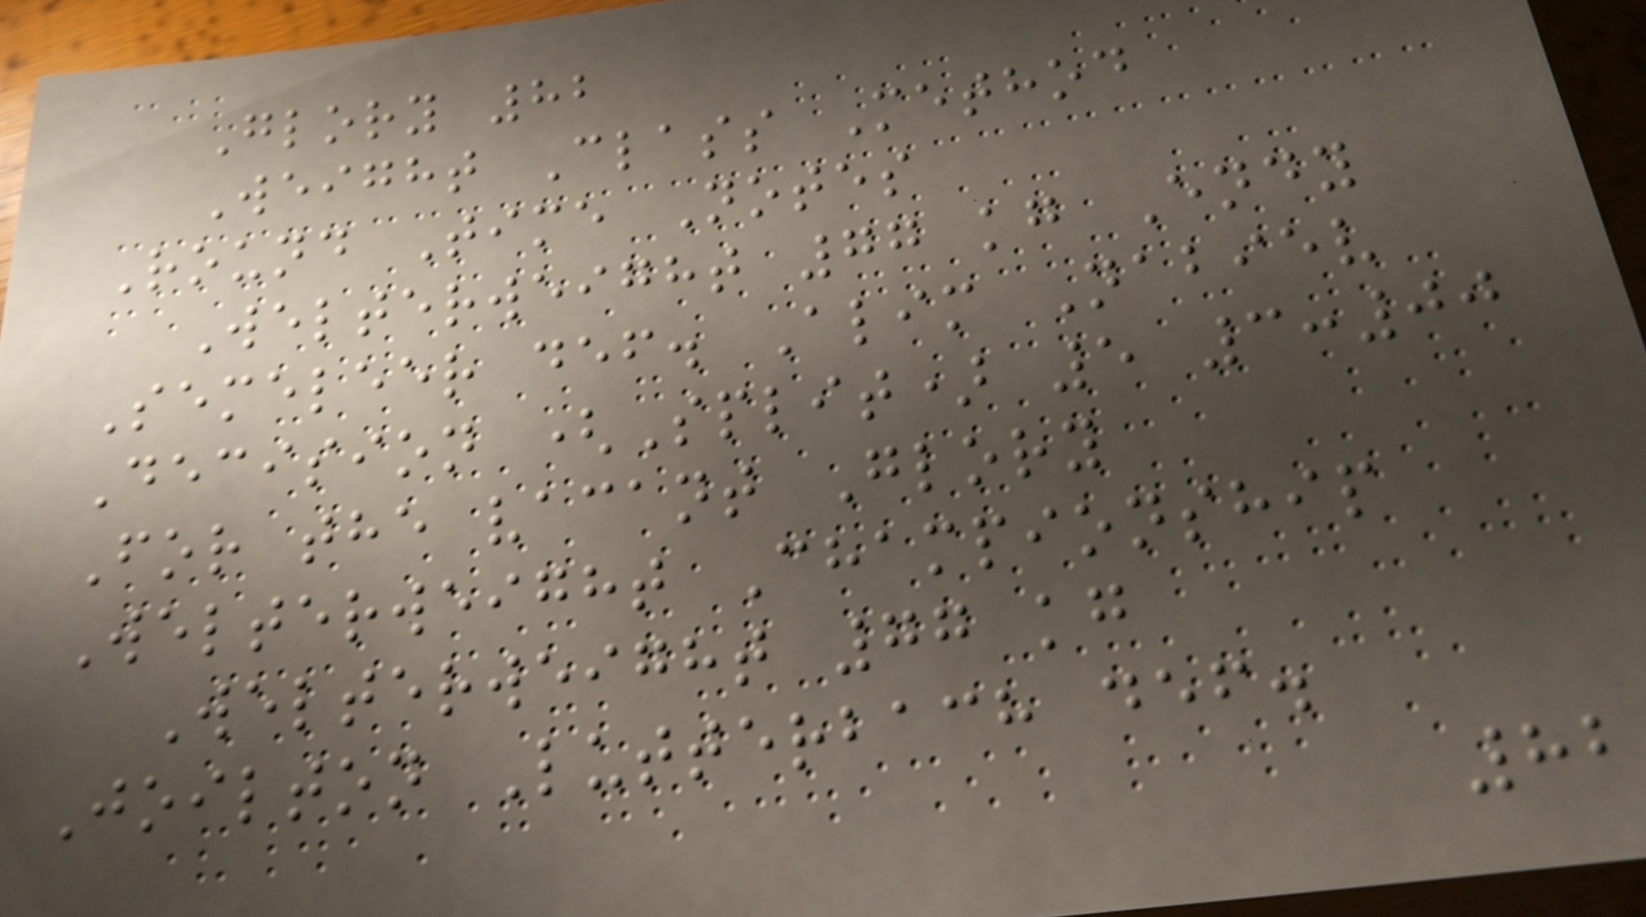Glory 82
Weight Class Method
Round Time Notes
Welterweight 77 kg Endy
Semeleer def. Alim Nabiev
Decision (Split) 5 3:00
For the vacant Glory
Welterweight Championship
Welterweight 77 kg
Joilton Lutterbach def.
82
